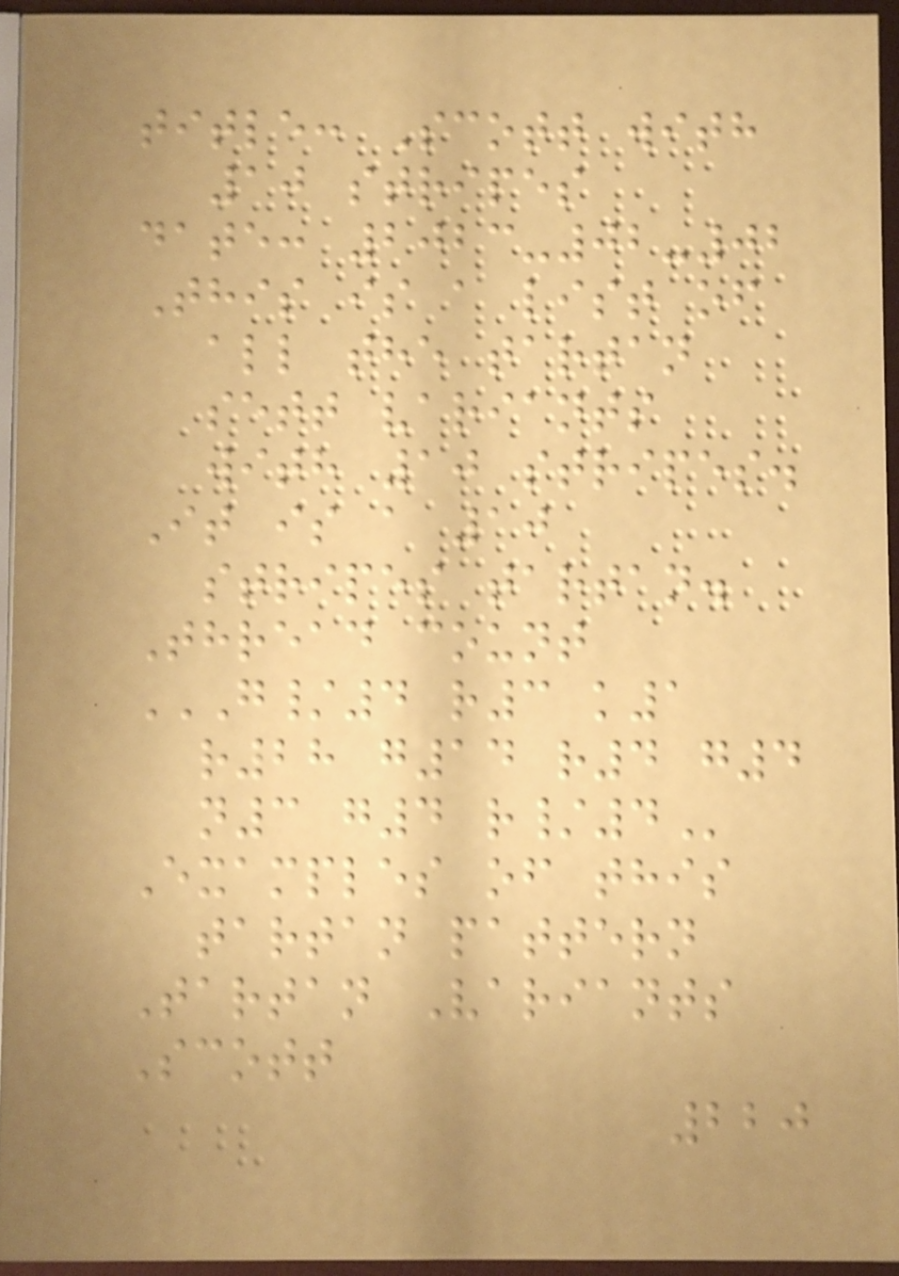title: Scott with
10 stripes
date: 2023-02-02
This is a list of
all the tartan
sett variants
with 10 stripes.
It is a 10
stripes tartan.
Thread count
G/4 R3 K1
R28 G14 R4 G4
N3 G4 R/4
Examples of this
tartan pattern
Tartan Variants
Scott
220
